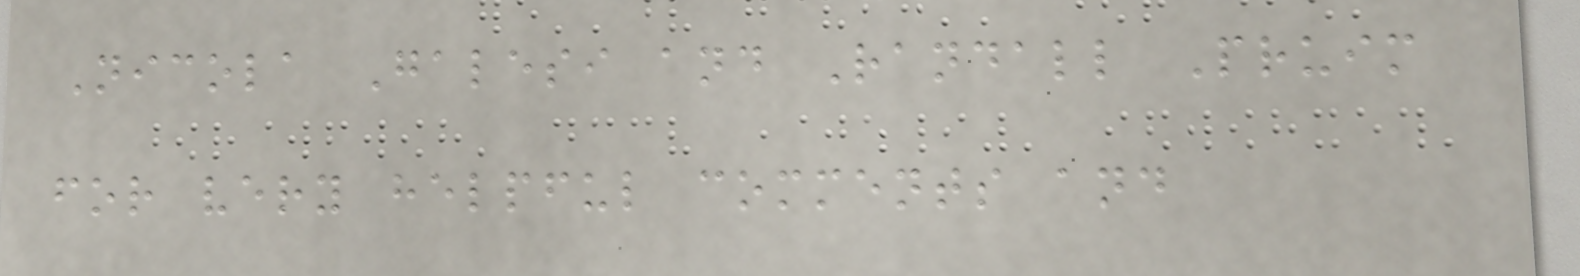Nicola Galesi and Randall Pruim
for very helpful comments and
